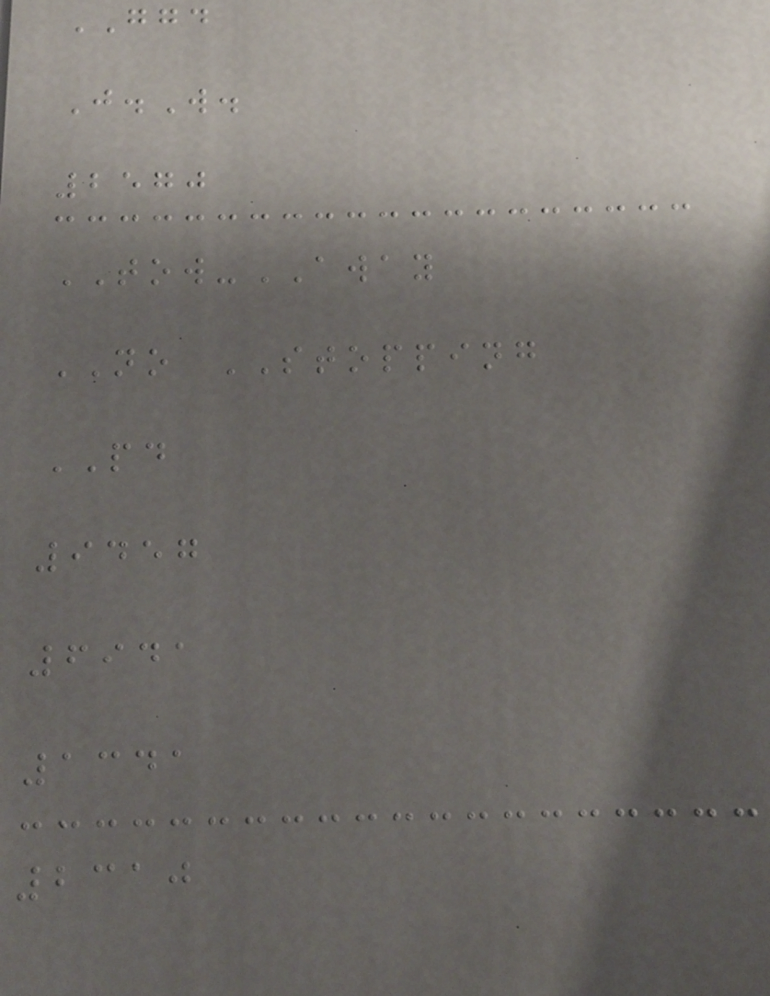GGD
J.W.
2570
TOW-AWAY
NO STOPPING
PD
9457
6941
1341
2310
